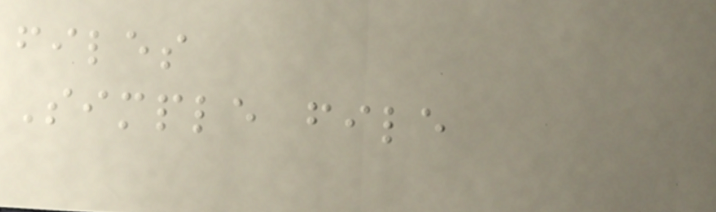files
Simple file
